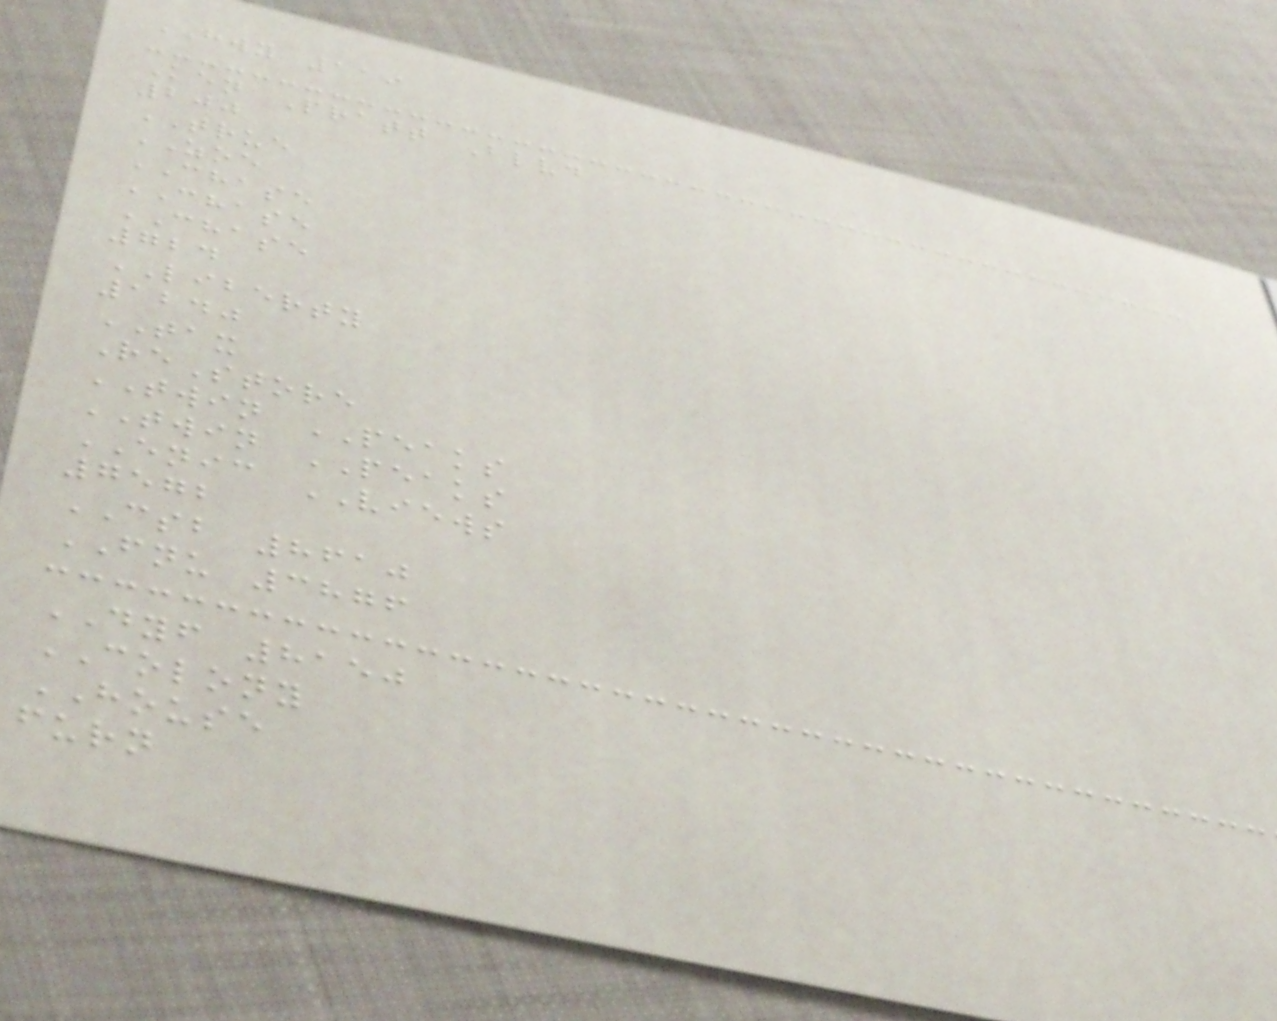HWY 119
Ken Pratt Blvd
200
TRUE
ZOE
CHASE
CHASE
CHASE
724
LIBERTY
1240
TAX
ReStore
TWIN PEAKS
TWIN PEAKS
ENIC VIEWS
7572
CSB 8610
FNU 3876
DYF 8150
COLONY
HOUSE
furn
